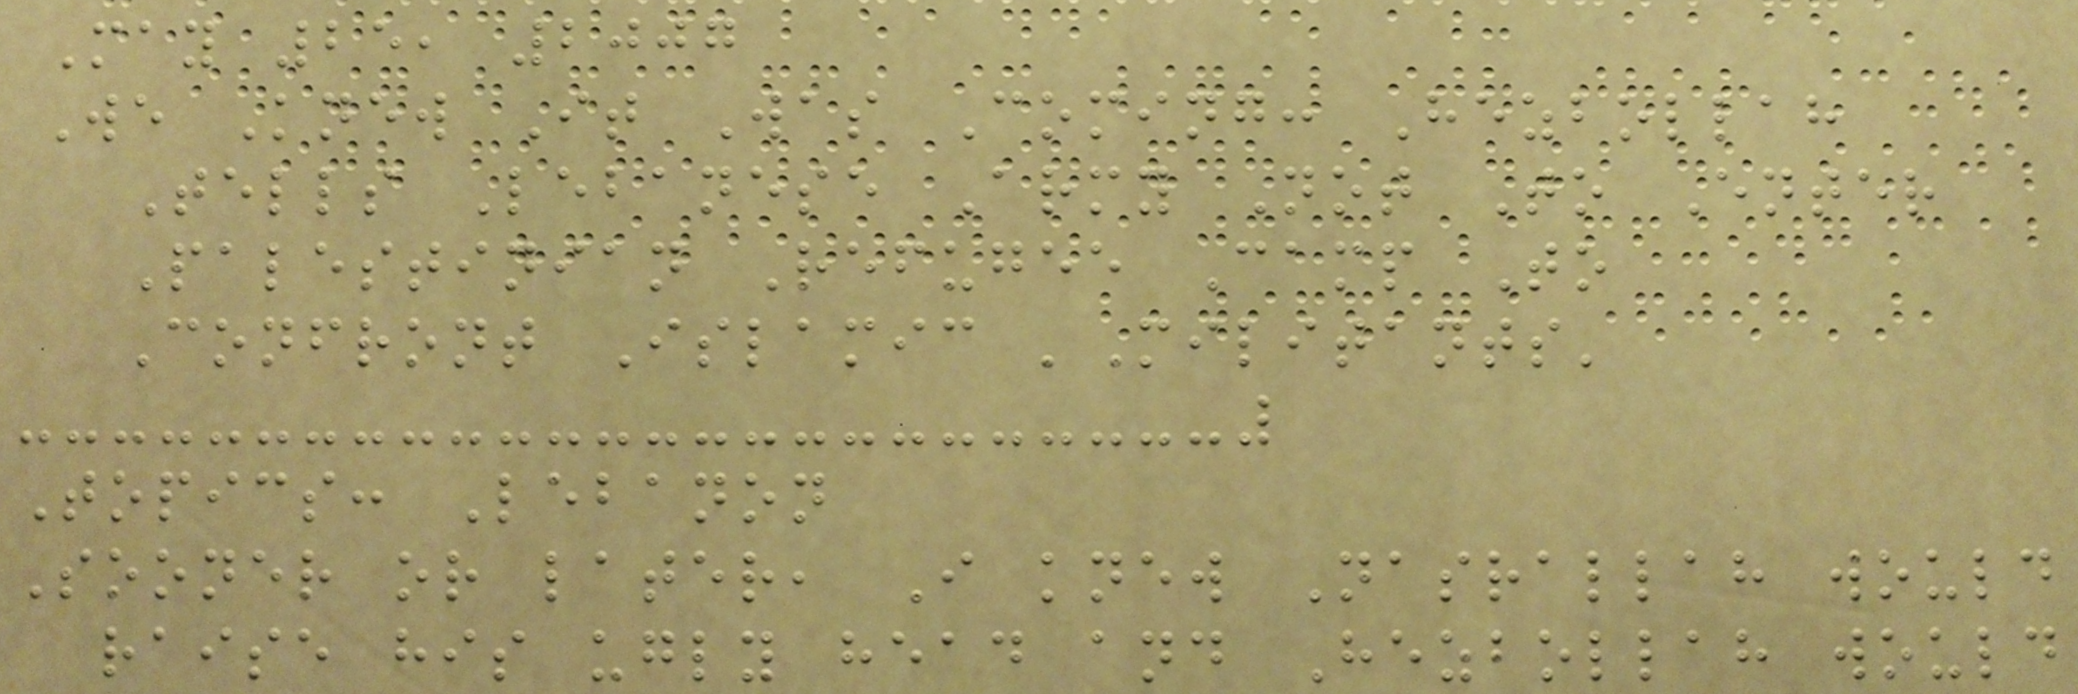May 25, 2007
We Knew It Was Coming: Hezbollah
Tells Lebanese Army Not To Enter
Palestinian Refugee Camp To
Confront Islamic 'Militants'
Topics: Lebanon
Sooner or later, I knew Nasrallah would
raise his ugly head and Hezbollah would
